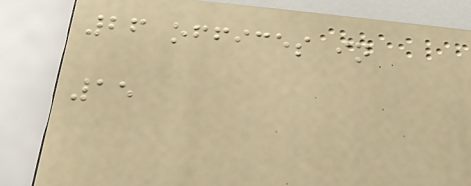26 offices in
15
